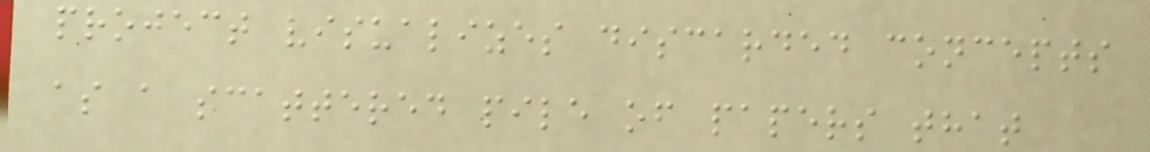project visualizes discarded concepts
as a scattered pile of papers that
